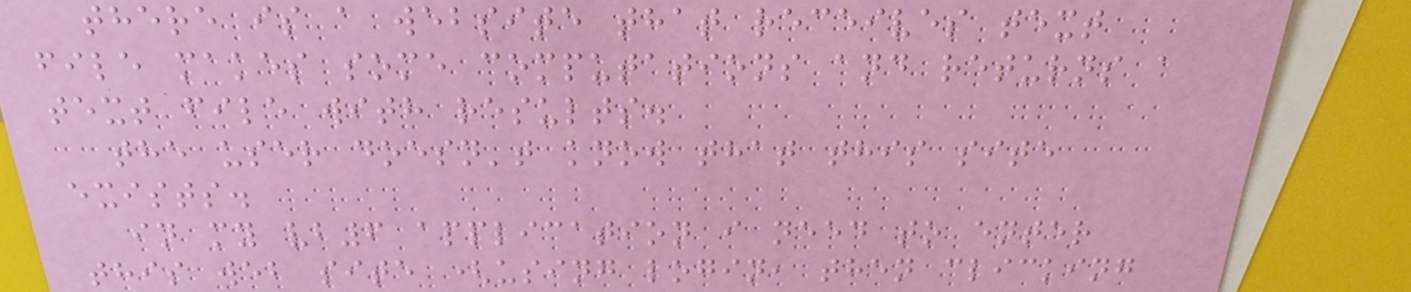there is a website that receives text
file makes some computations and returns a
text file with results.
the user doesn't know that this site
exists.
in my vb6 application i need to enter
this web site (using login, then clicking
